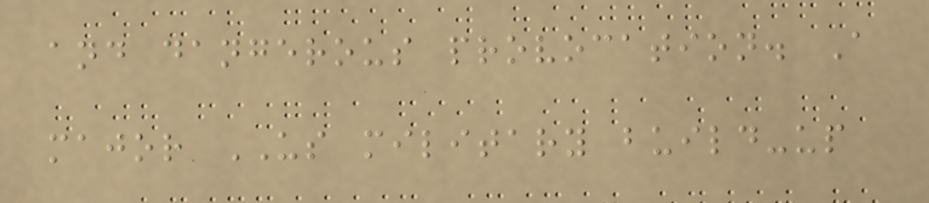and dangerous provocation. A
major US military build-up
